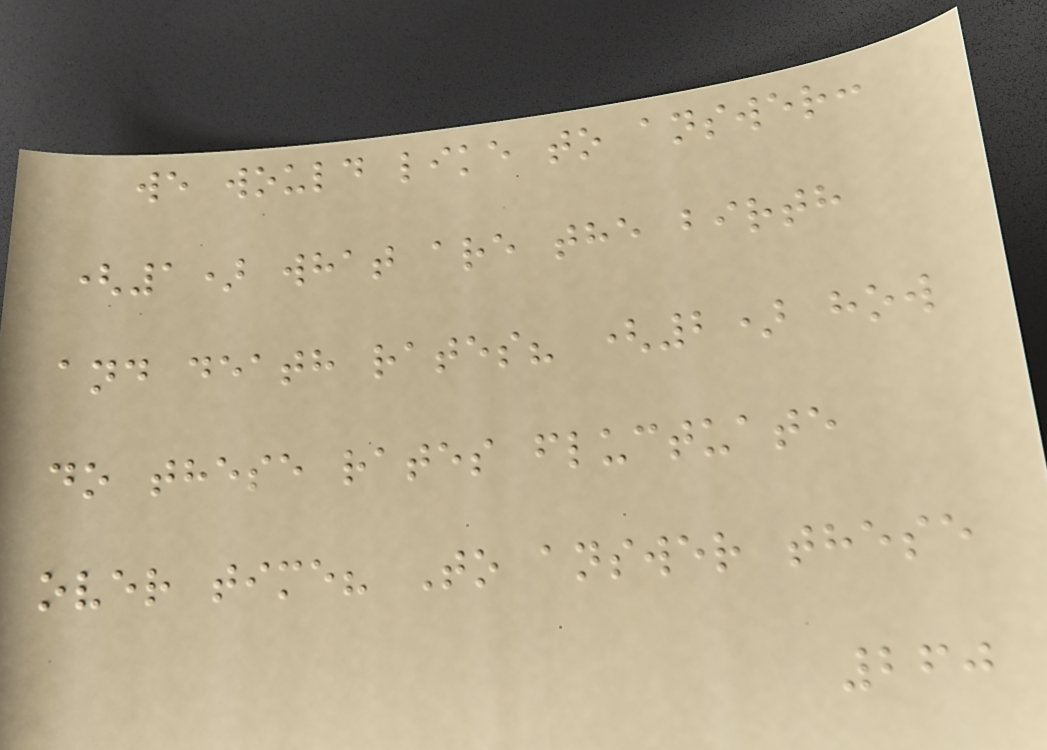we would like to answer:
(1) what are the birth
and death rates? (2) how
do these rates fluctuate
over time? To answer these
260
